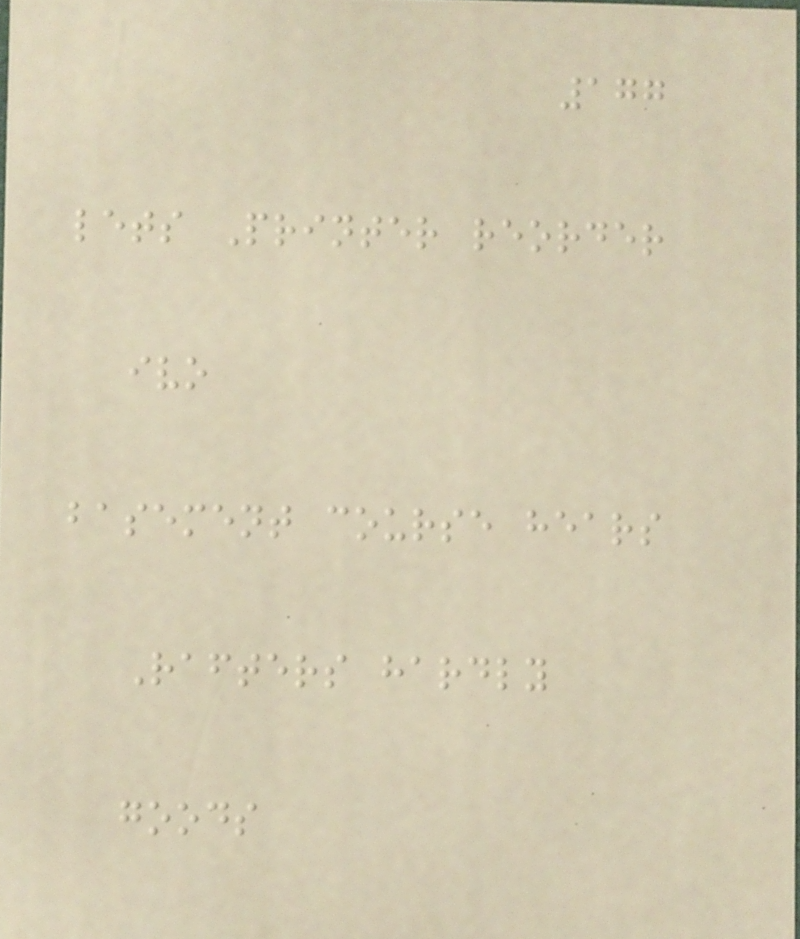177
lets Printer reorder
ivo
basement course hears
Rafters hardly
goods
